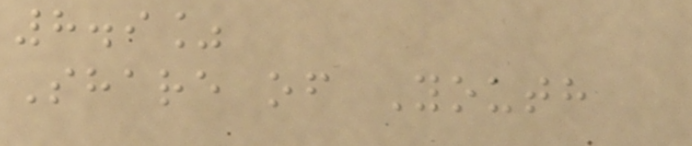8.9%
Share of Youth
